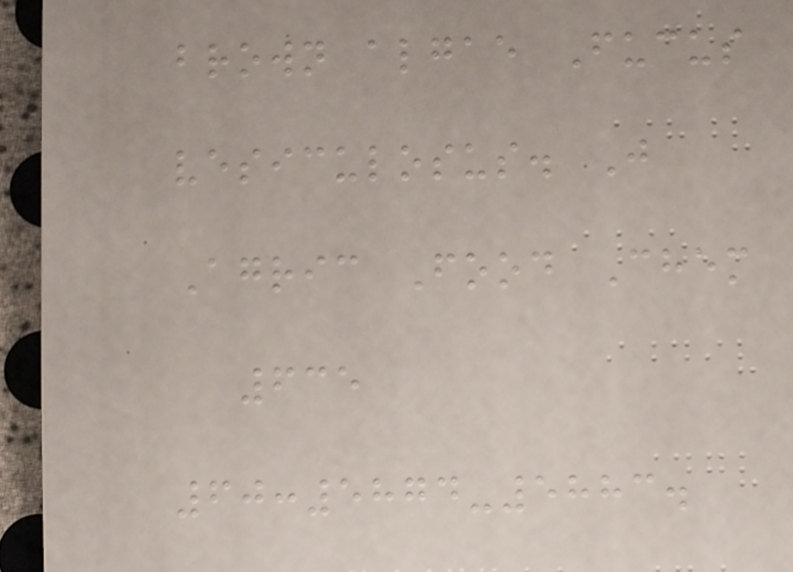brown algae Fucus
vesiculosus. J
Agric Food Chem
635
60:5874-5883.
